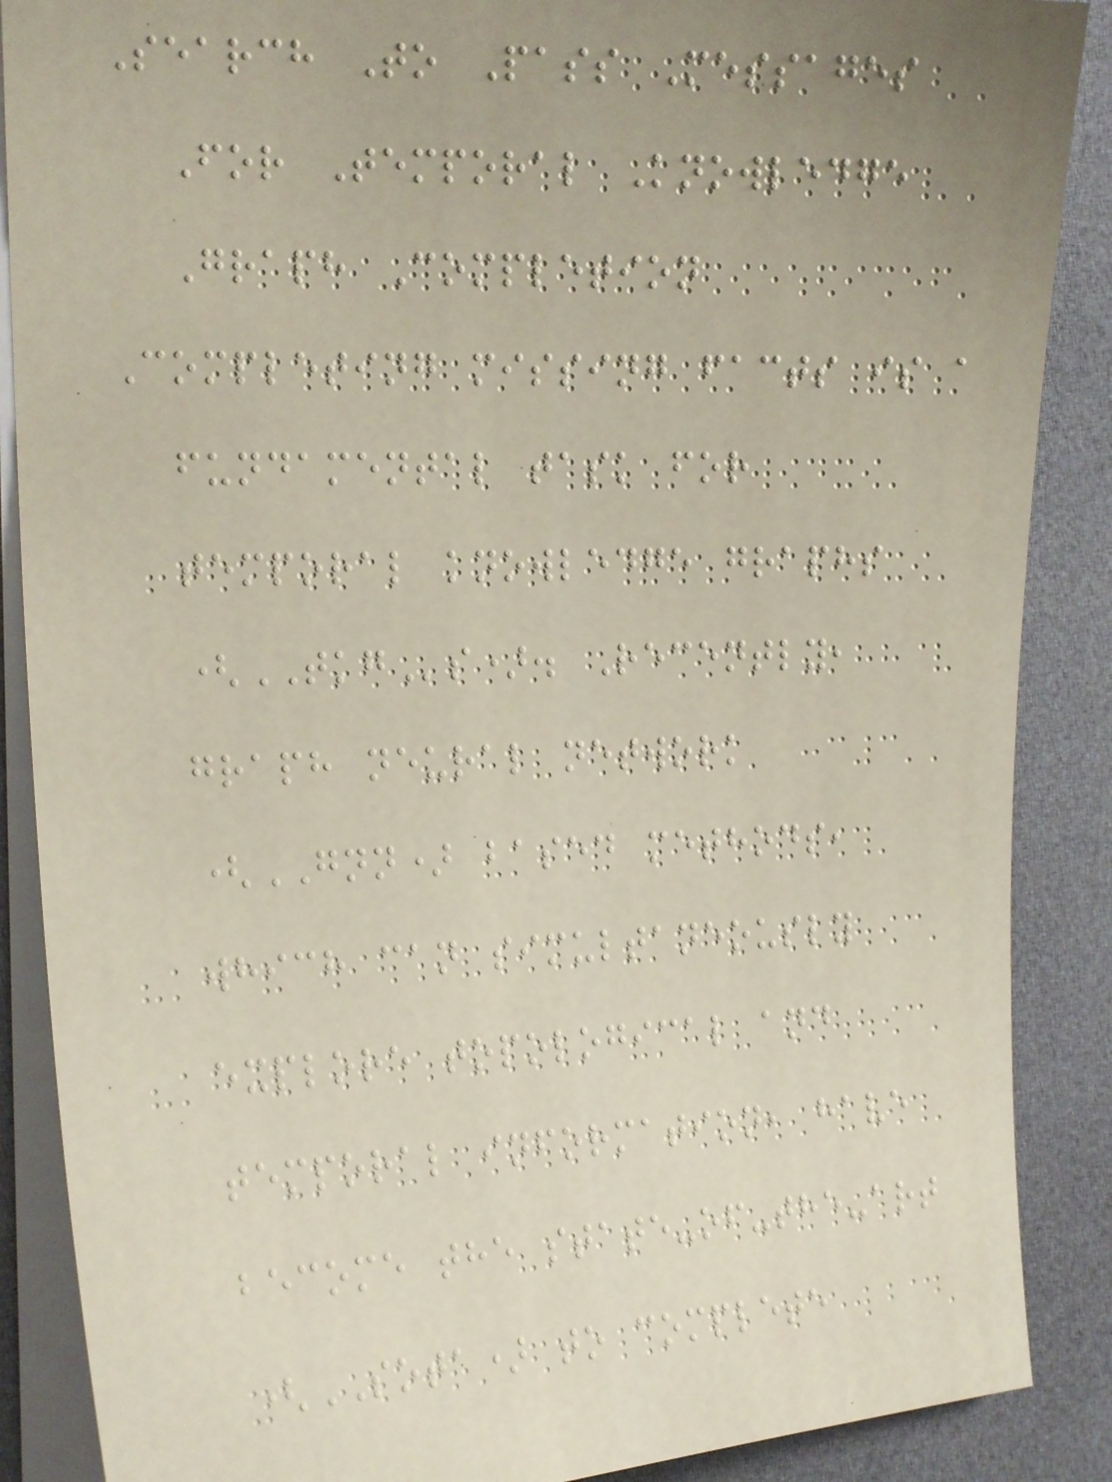Search To Pass Messages
For Temporal Knowledge
Graph Completion
Completing missing facts is a
fundamental task for
temporal knowledge graphs
(TKGs). Recently,
graph neural network
(GNN) based methods,
which can simultaneously
explore topological and
temporal information, have
become the state-of-the-art
(SOTA) to complete
